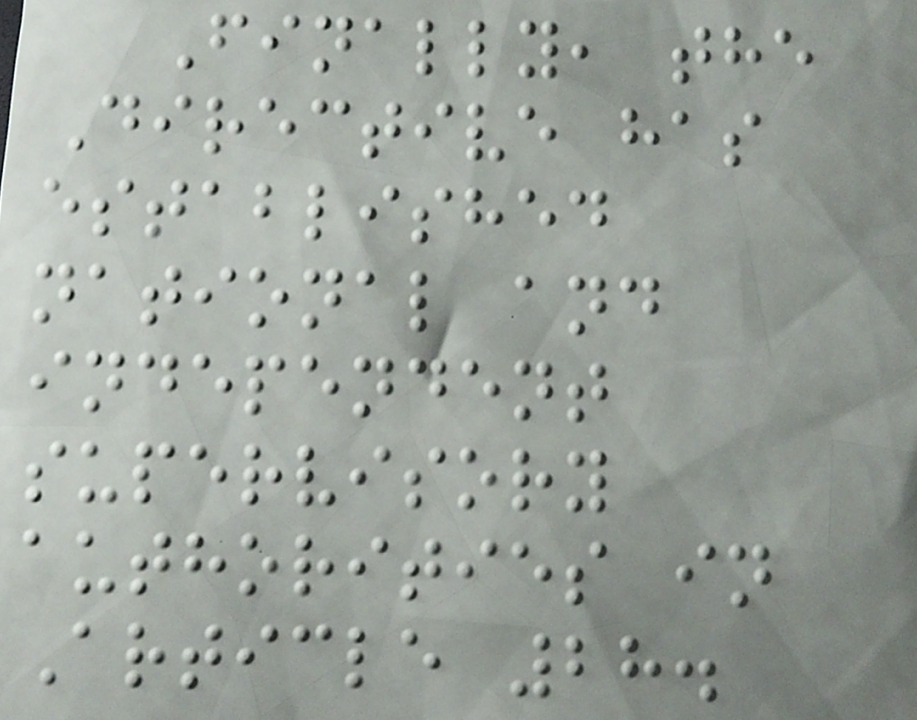Finally, the
Directive has
established
national and
independent
supervisory
authorities in
Article 28.
